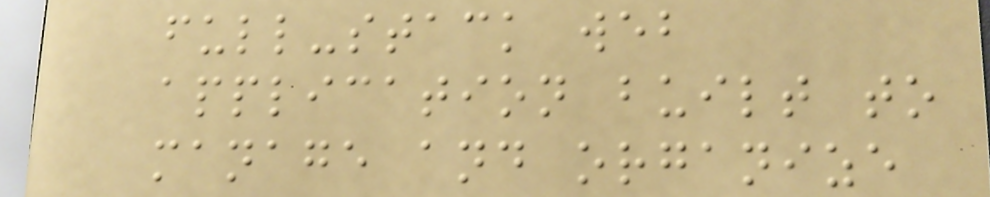full-stack web
application built to
manage and organize
